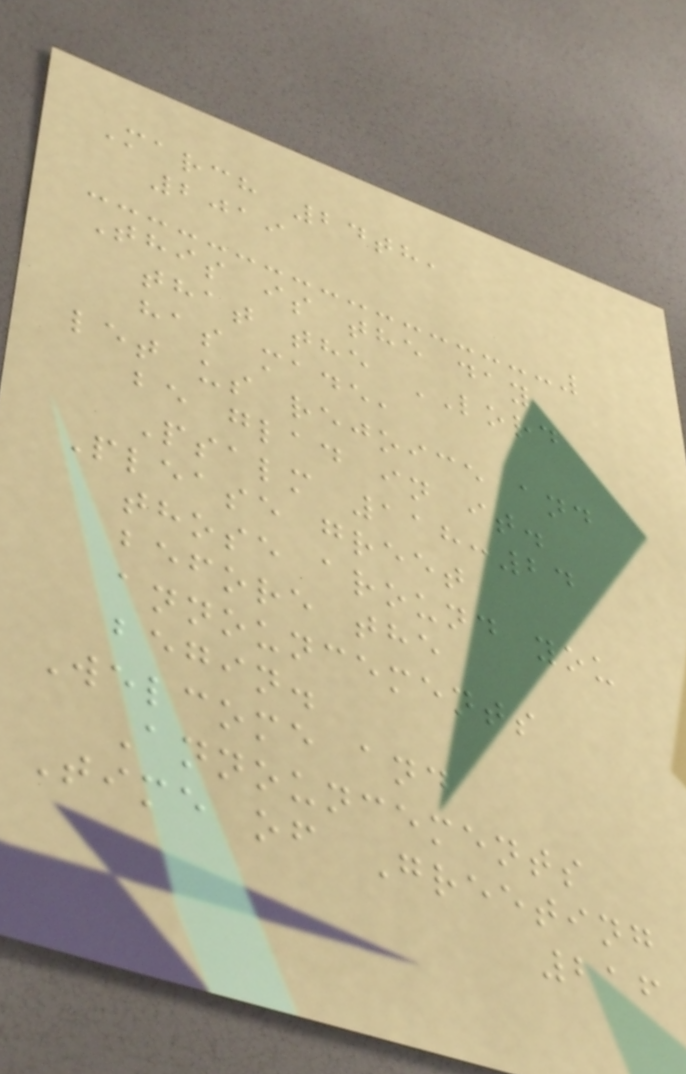March 24th,
2019
This is the day
that the LORD
has made,
let us rejoice and
be glad in it.
Psalm 118:24
Please greet
those around you
before the
announcements
begin.
Welcome and
Announcements
Time of Greeting
216
